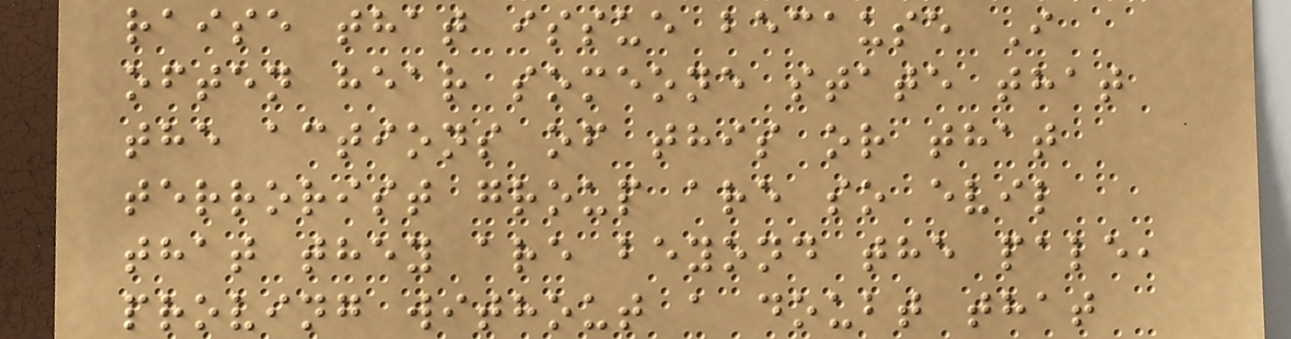raise that issue because I
often hear someone state that
the actions of this or that
terrorist group are so evil
that they are beyond the pale,
proving without a doubt that
